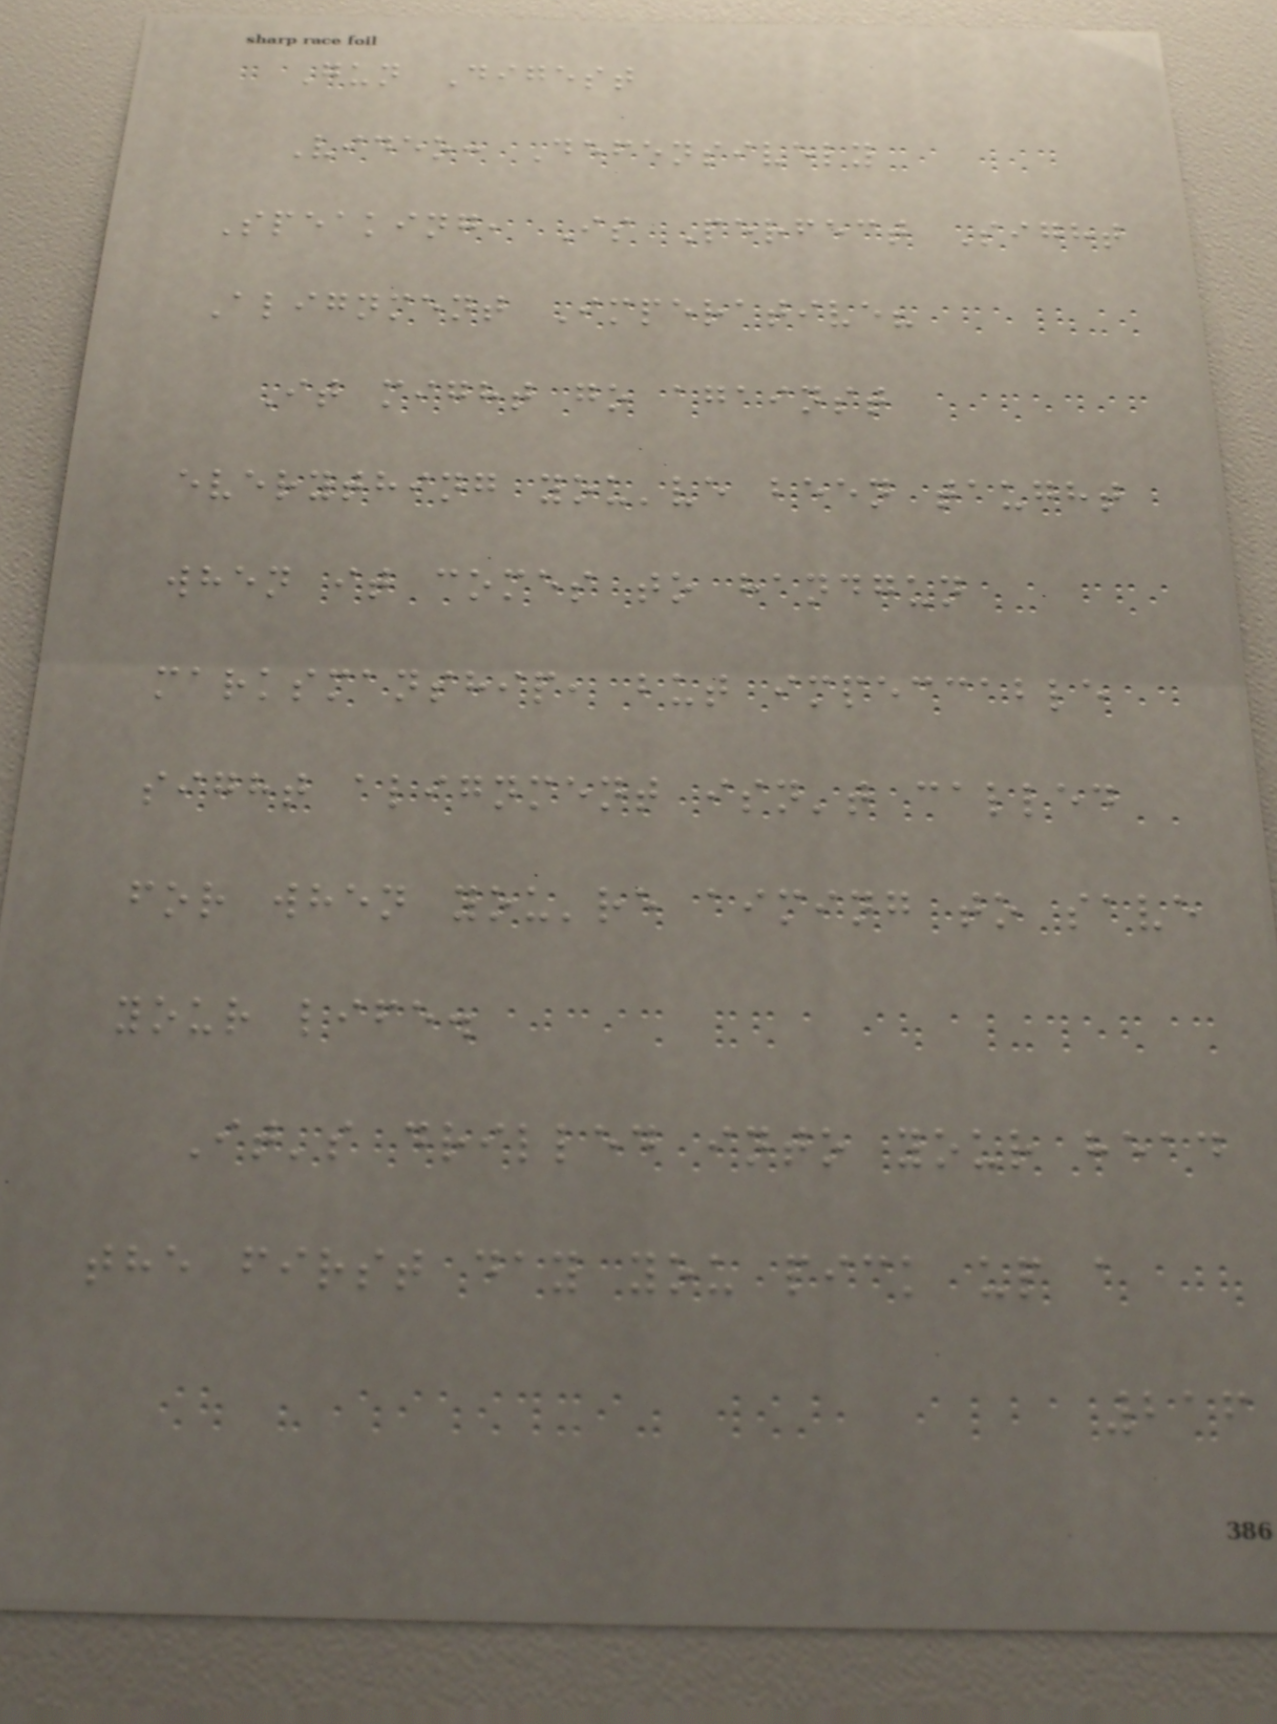Gun Digest
Video: Defensively
Speaking, Is Perfect Sight
Alignment Imperative?
It might go against
everything you've been taught
when it comes to handgun
marksmanship, but impeccable
sight alignment isn't called
for when you're aiming to save
your life.
It's drilled into your head
the first day you pick up a
216
